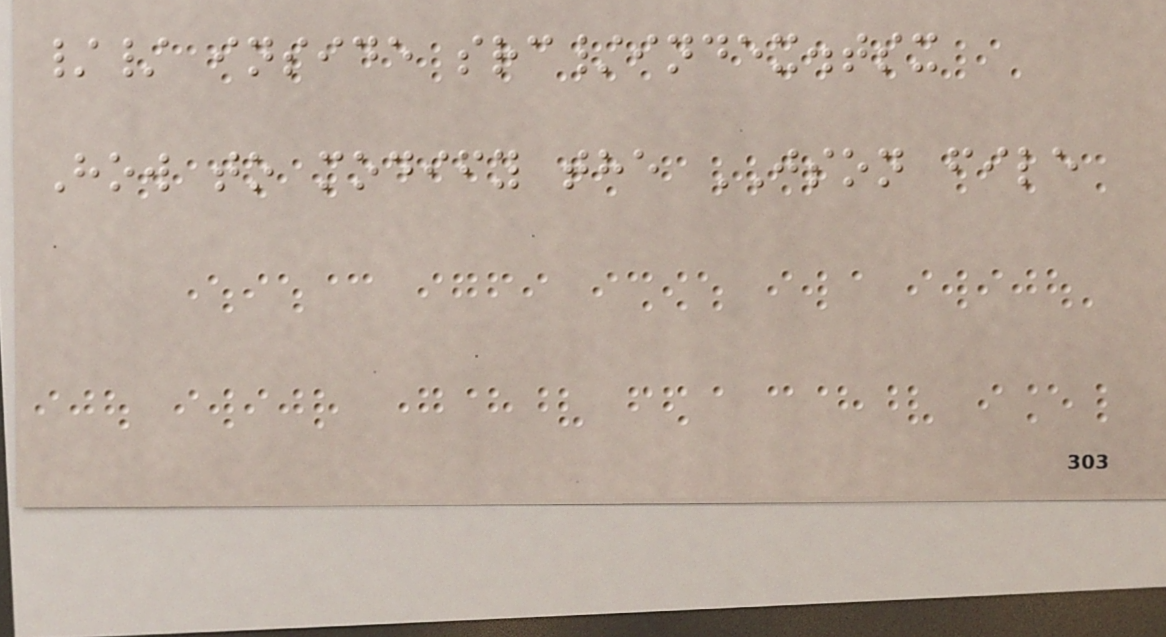// inside src/index.tsx
How to modify the JSON file
